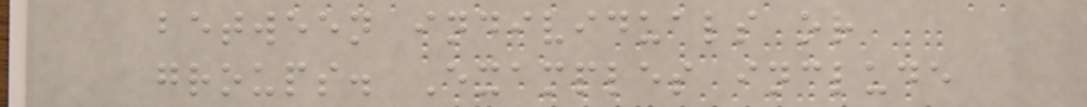between individuals or
groups. Examples include
